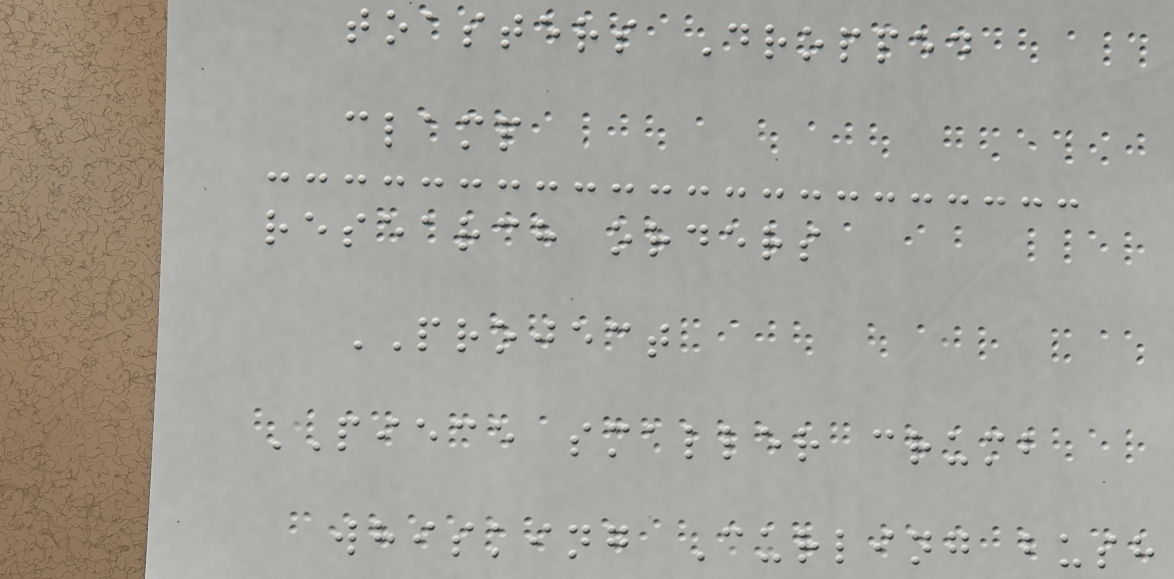toasters Dropped
clamp
research orders
PROJECT
PIECE smaller crumb
whisking Curling bush
